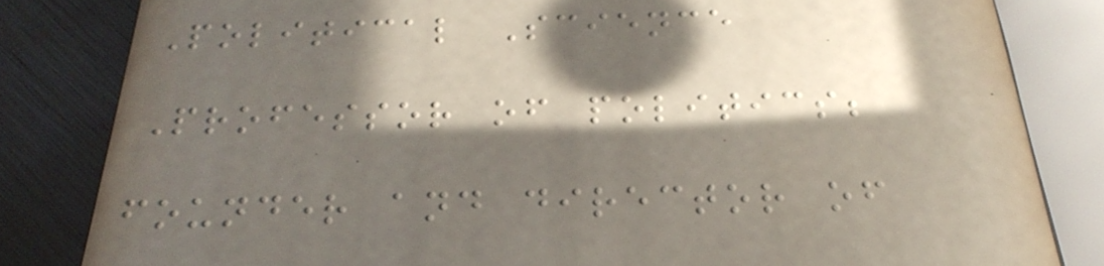Political Science
Professor of politics;
founder and director of
